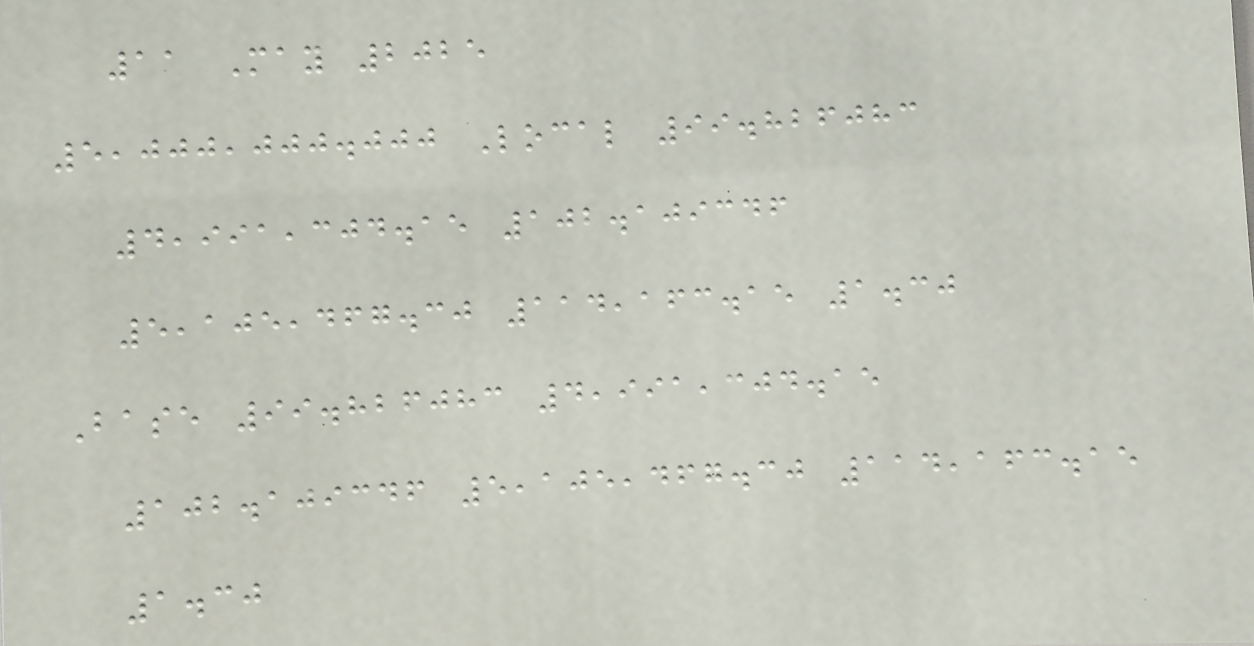11 May 2025
5,000,000.000 Local 99.826083
4,991,304.15 102.109346
5,105,467.30 114,163.15 1.30
Base 99.826083 4,991,304.15
102.109346 5,105,467.30 114,163.15
1.30
